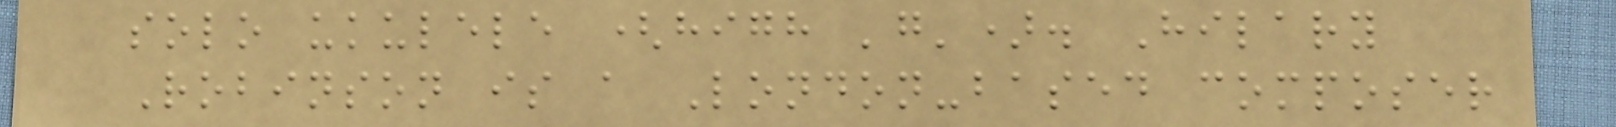solo ukulele (high 'g'). Hilary
Robinson is a London-based composer
